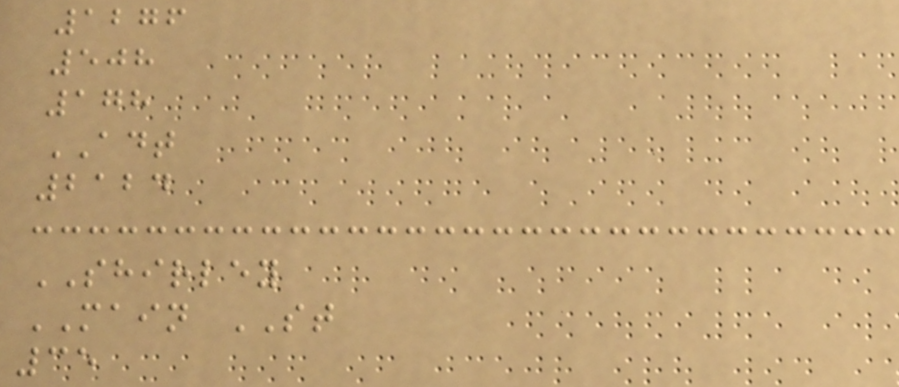1276
508
178
ADT
2124
SHIRLEY
MAIN ST
35
